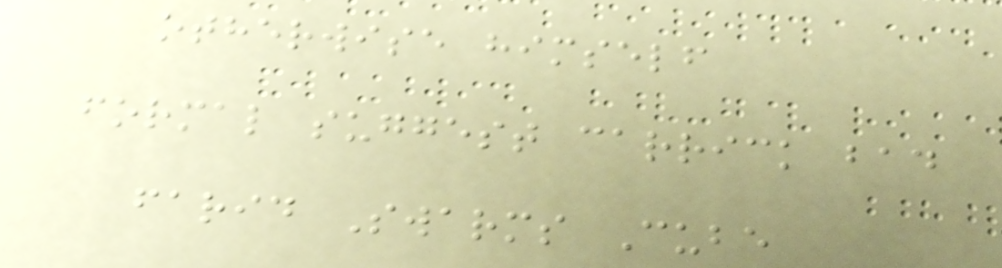otherwise himself
formal suggest carrick bad
farid Swarms Cube
